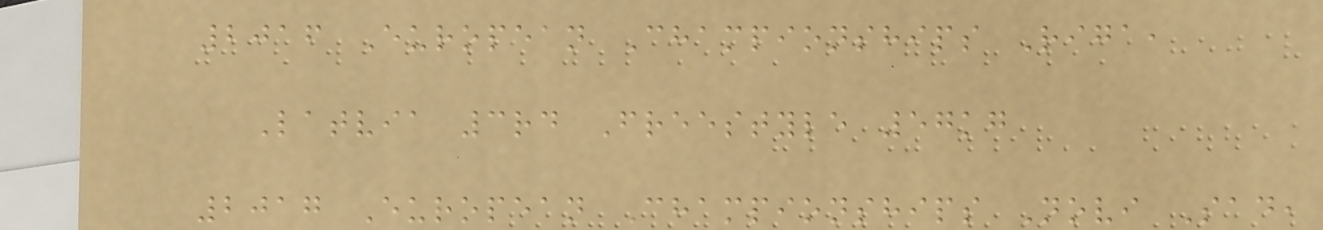2016 European Championships Riga,
Latvia 3rd Freestyle 57kg
2017 European Championships Novi Sad,
